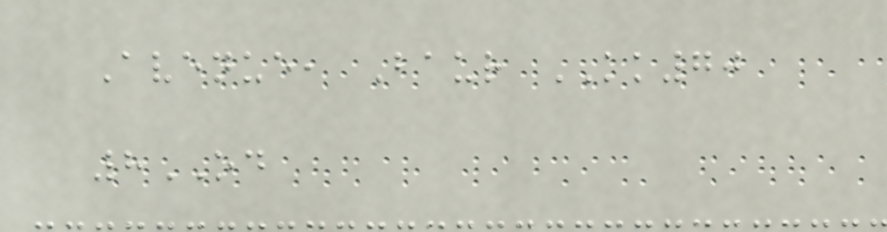Avenue, Baur KK70
8OD
